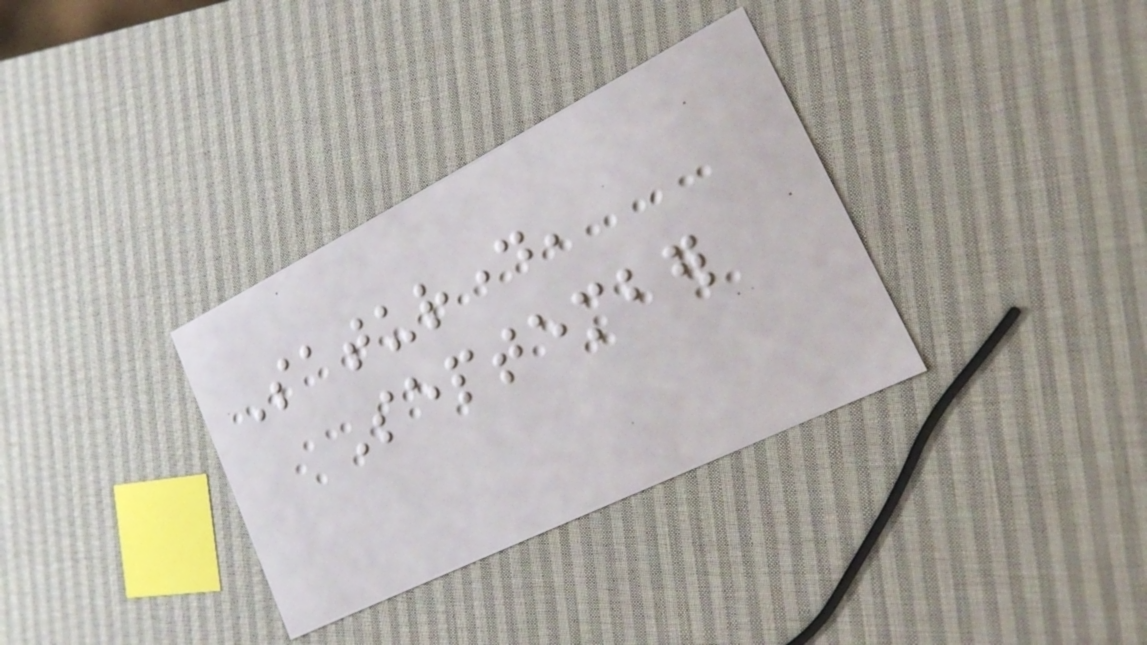Saturday,
September
